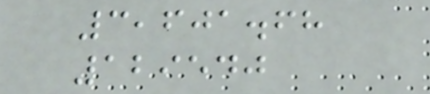3,601.68
129540
